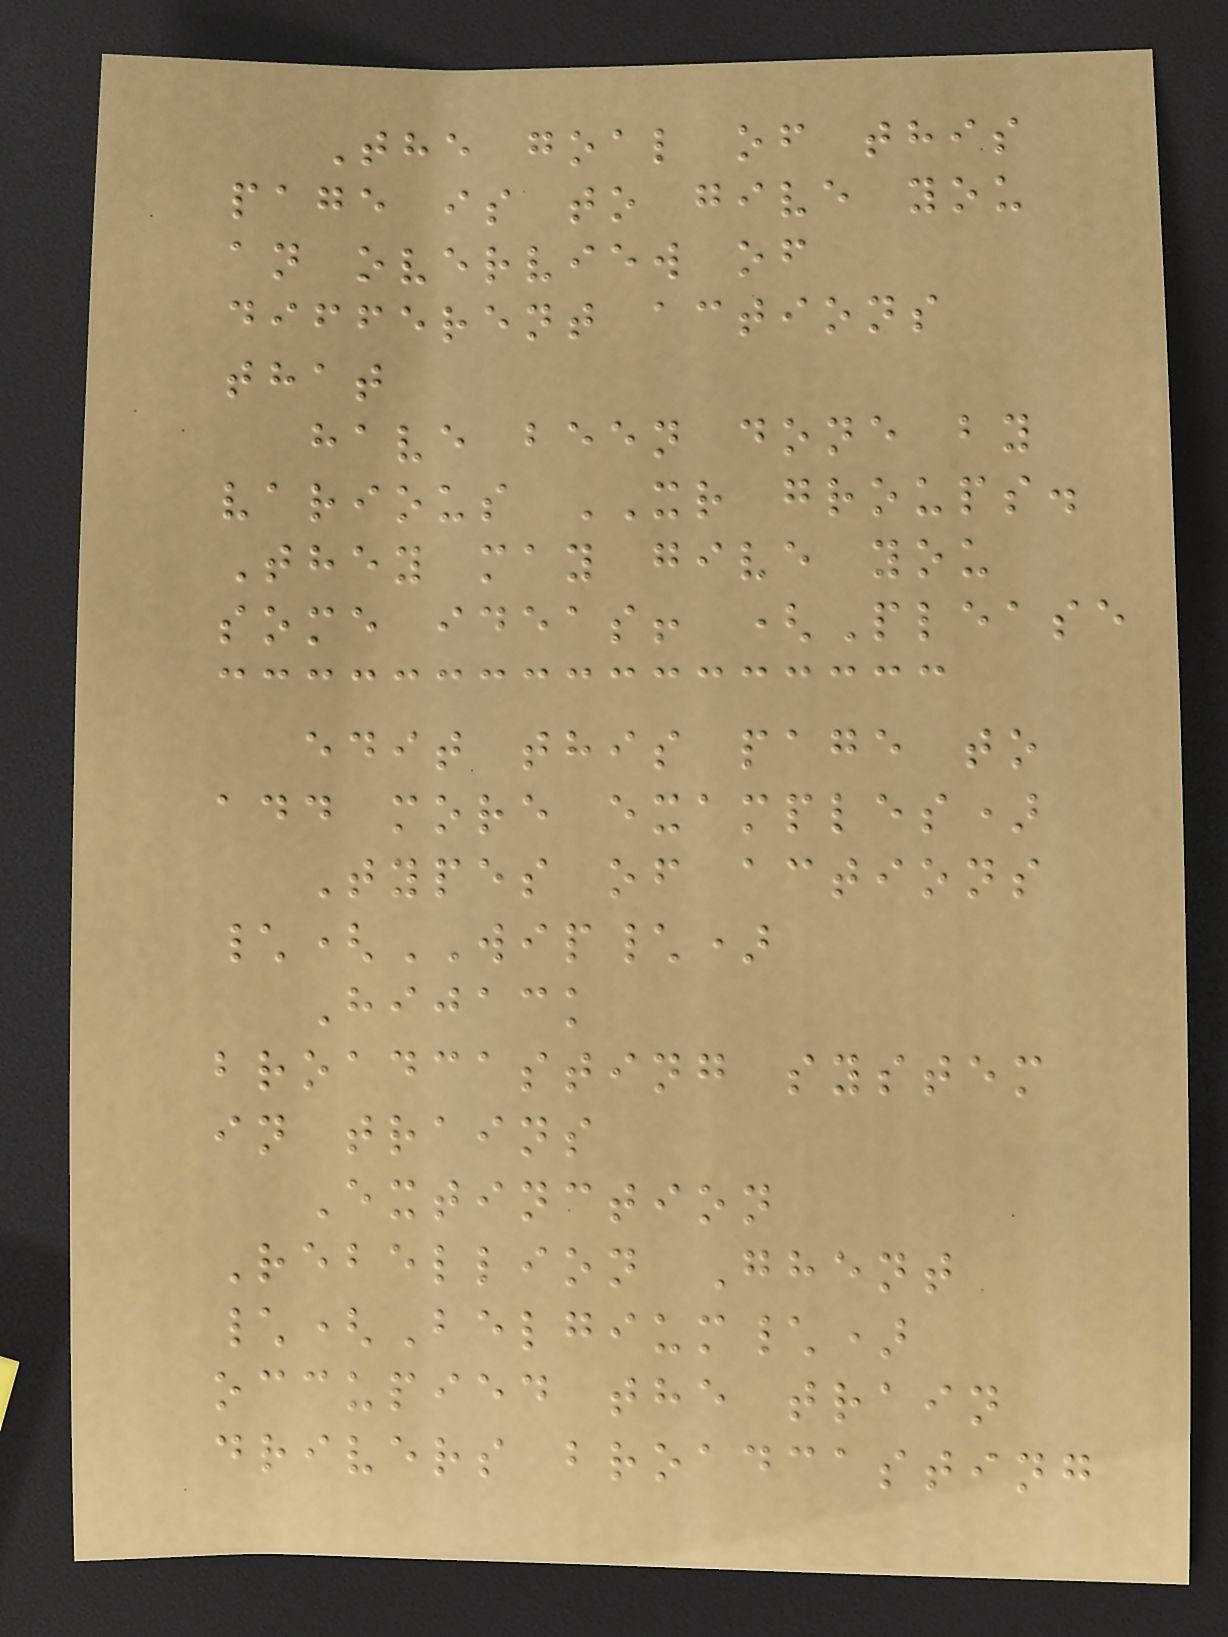The goal of this
page is to give you
an overview of
different actions
that
have been done by
various XR groups.
They may give you
some ideas! (Please
edit this page to
add more examples)
Types of actions
\(WIP\)
Hijack
broadcasting system
in trains
Extinction
Rebellion Ghent
\(Belgium\)
occupied the train
drivers broadcasting
